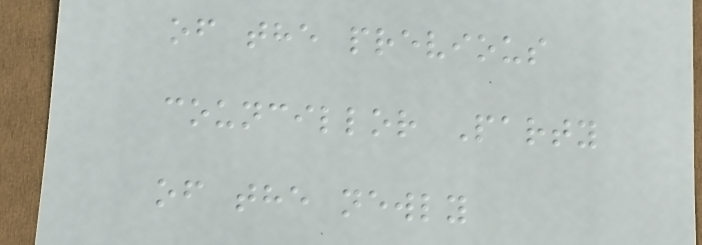of the previous
councillor Party
of the newly
